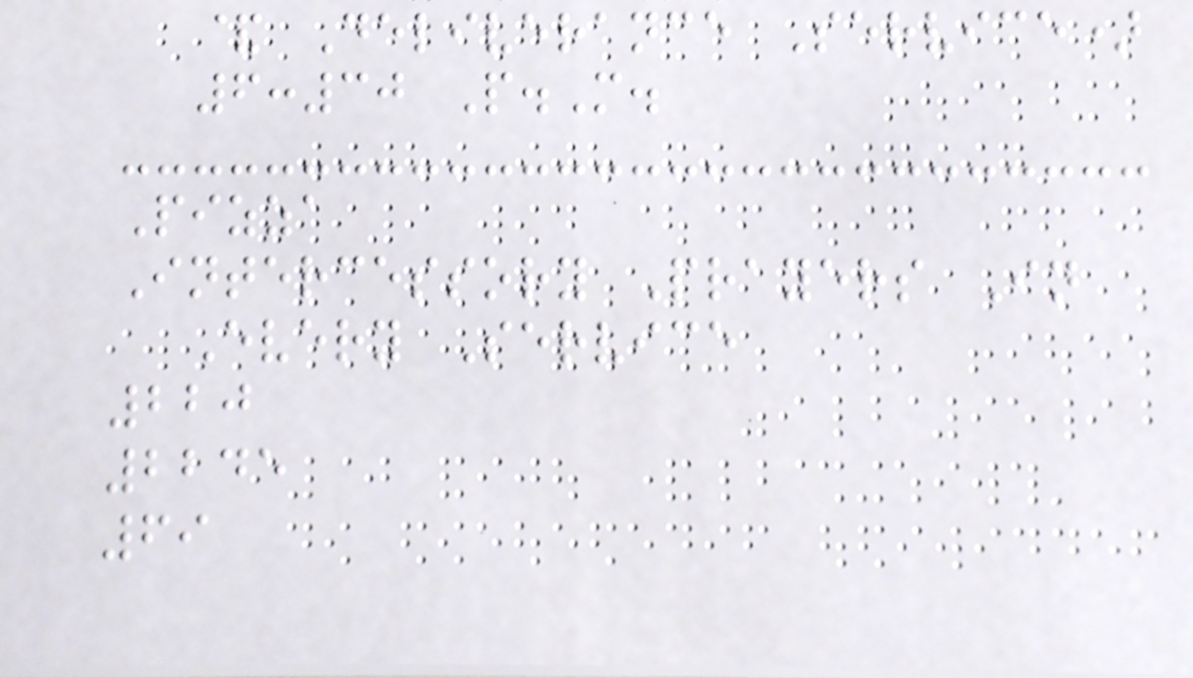& Deliverance Service)
6:30 P.M.
Pizza
Intercessory Prayers In
Every Service
220
2245
69
